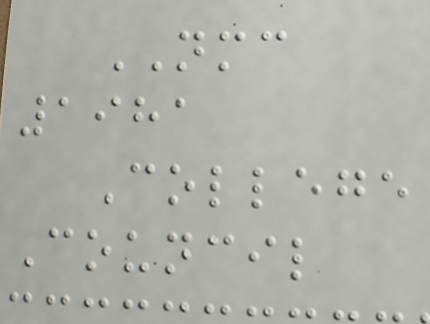NMC
1981
College
Council
